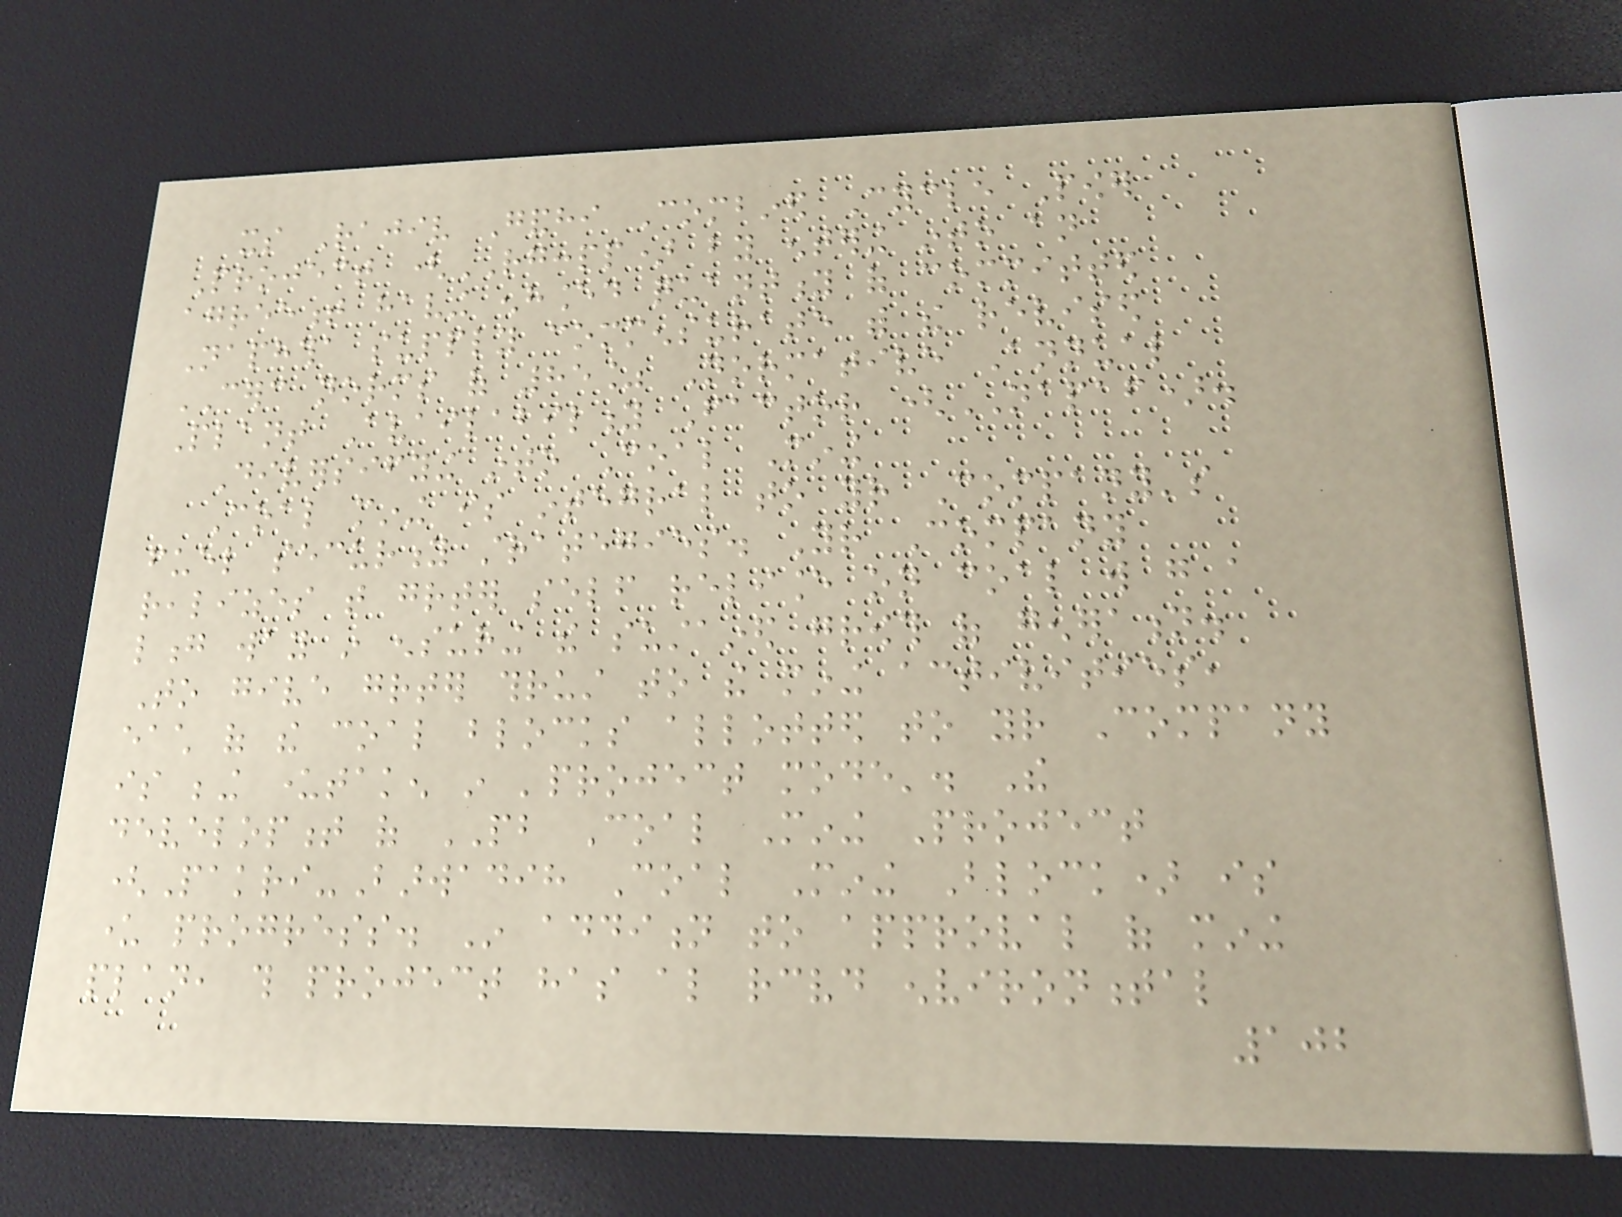its Rajiv Gandhi Combined Cycle Power
Project (RGCCPP) by entering into an
agreement having enhanced quantity of committed
Naphtha supply commensurate with the revised
CERC norms of 85% Normative Annual
Plant Availability Factor (NAPAF).
Diversifying into Coal Mining
Coal mining is integral to your Company's
fuel security strategies. Your Company
realizes that greater self reliance on coal will go a
long way in ensuring the sustained growth of generation.
To give greater thrust to the mining activities,
each of the coal blocks allotted to your Company
is being undertaken in 'project mode'. The
development of PB Coal Mining Project
(Pakri-Barwadih Coal Mining Block) is
under progress. In addition to approval of mining
plan, this project has also received environmental
102
